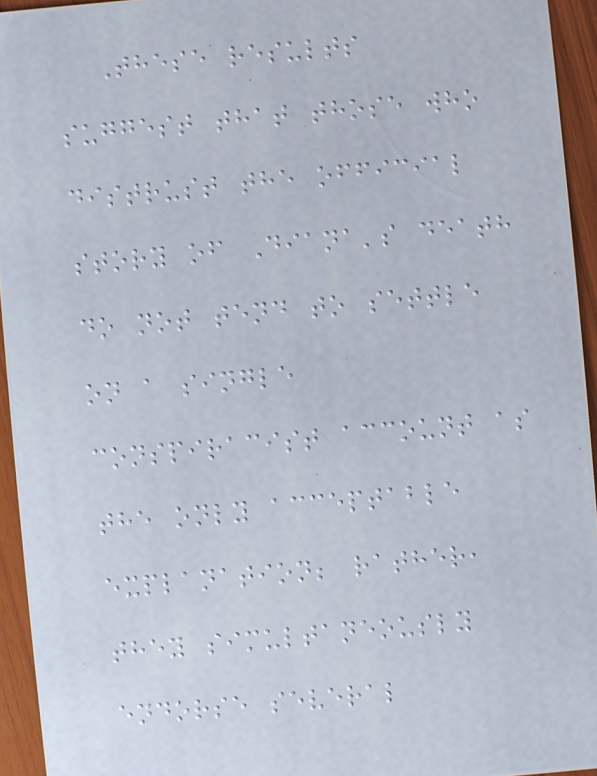These results
suggest that those who
distrust the official
story of Diana's death
do not tend to settle
on a single
conspiracist account as
the only acceptable
explanation; rather,
they simultaneously
endorse several
